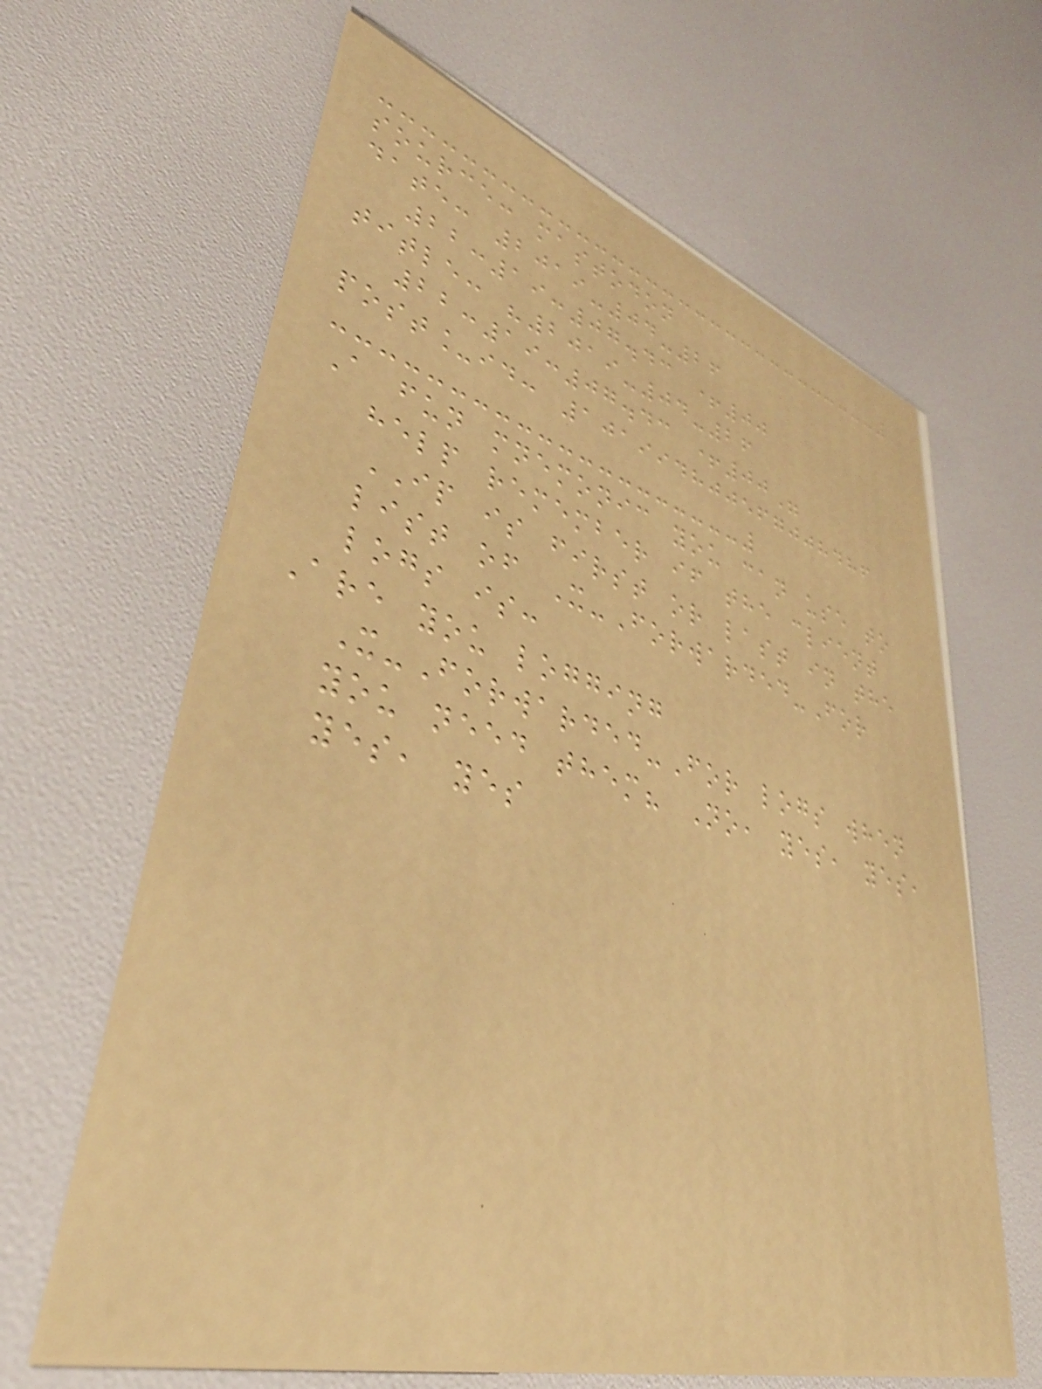source: mastodon
date: 2019-04-26
22:19:07.43 +00
title: "2019-04-26
22:19:07.43 +00"
post_id: 101994800567008486
A fun mnemonic you can use to
help remember if the client
IP is first or last in the
list of X-Forwarded-For
logs is:
Are you logging
X-Forwarded-For logs when
you need them? No, yes, yes,
yes, yes
